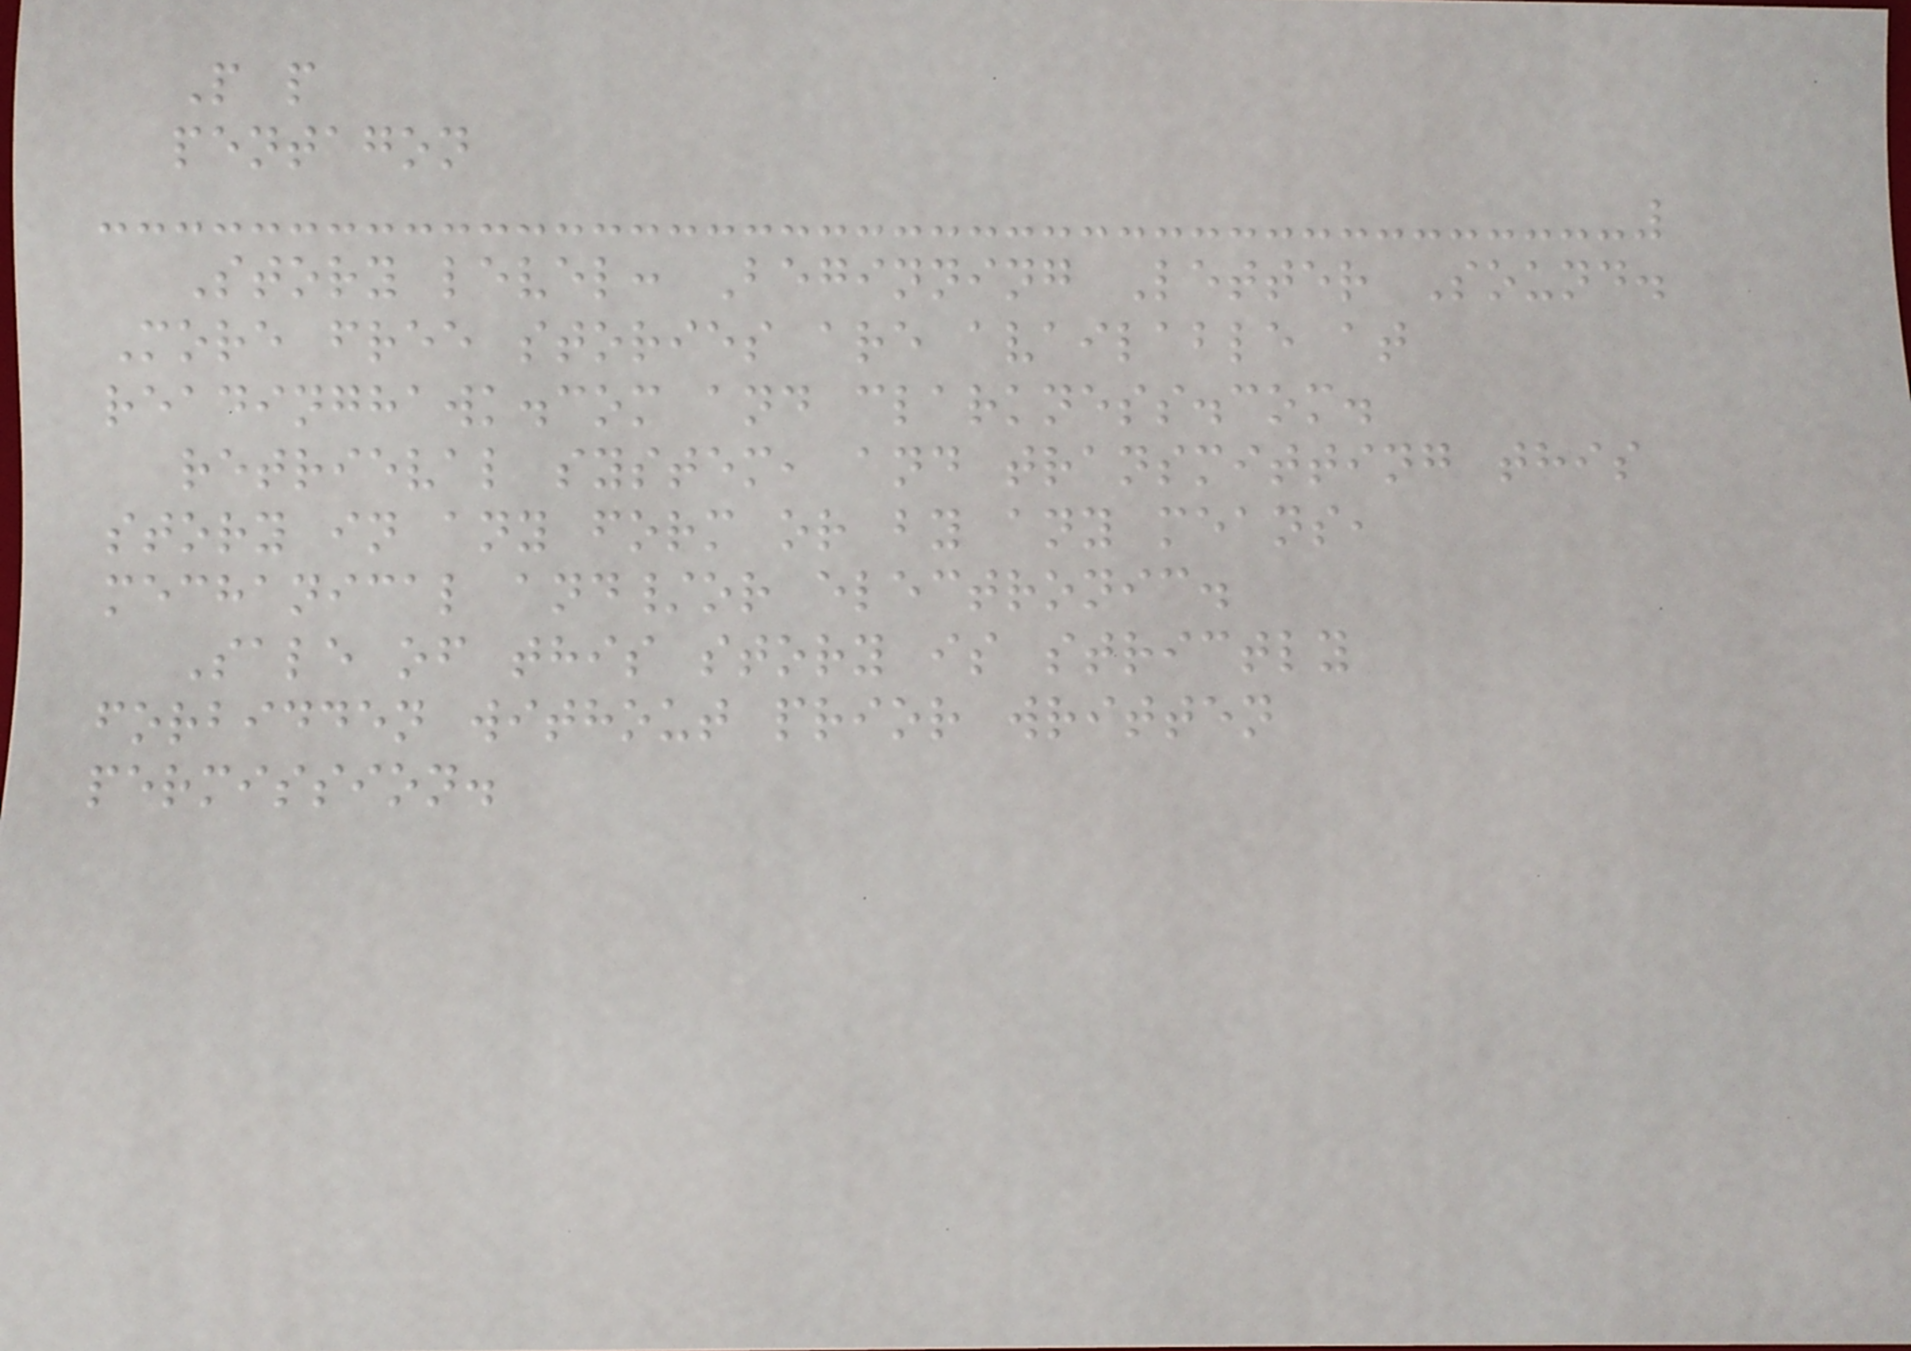P p
pentagon
Story level: Beginning Letter Sound.
More free stories are available at
readinghawk.com and clarkness.com.
retrieval system, and transmitting this
story in any form or by any means,
mechanical and/or electronic.
Sale of this story is strictly
forbidden without prior written
permission.
